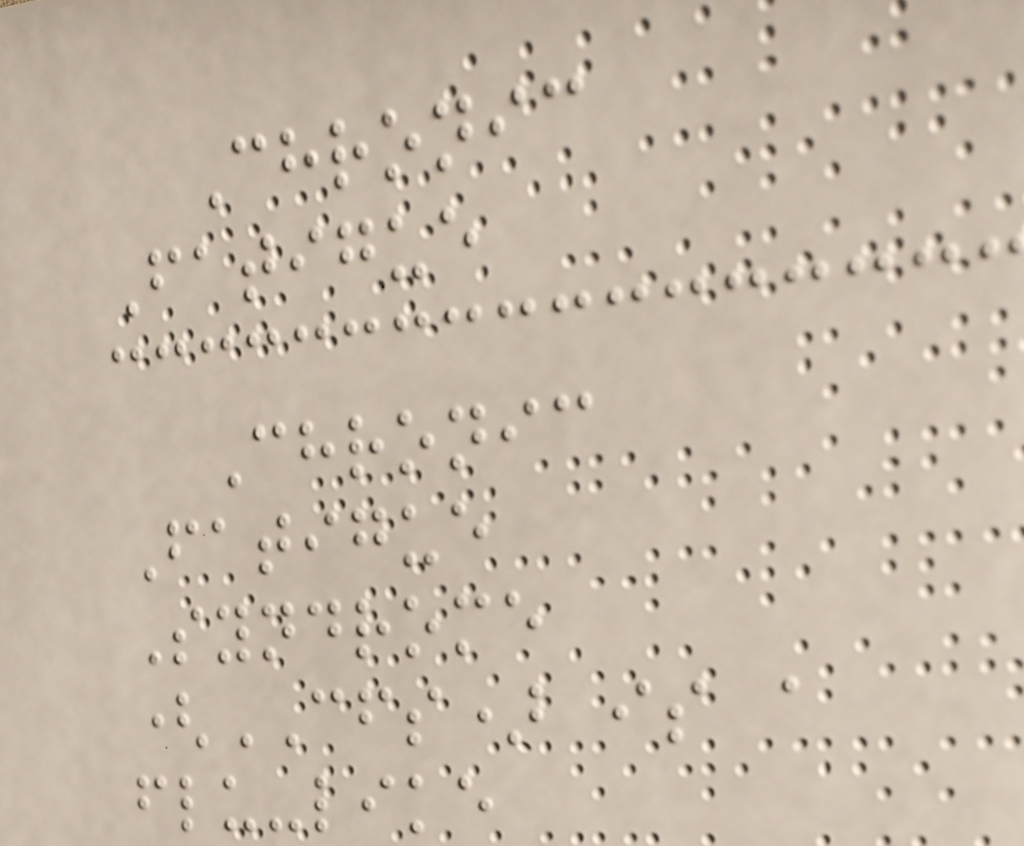Chronic
Fatigue
Chronic
Fatigue
Syndrome
(CFS) is a
flu-like
